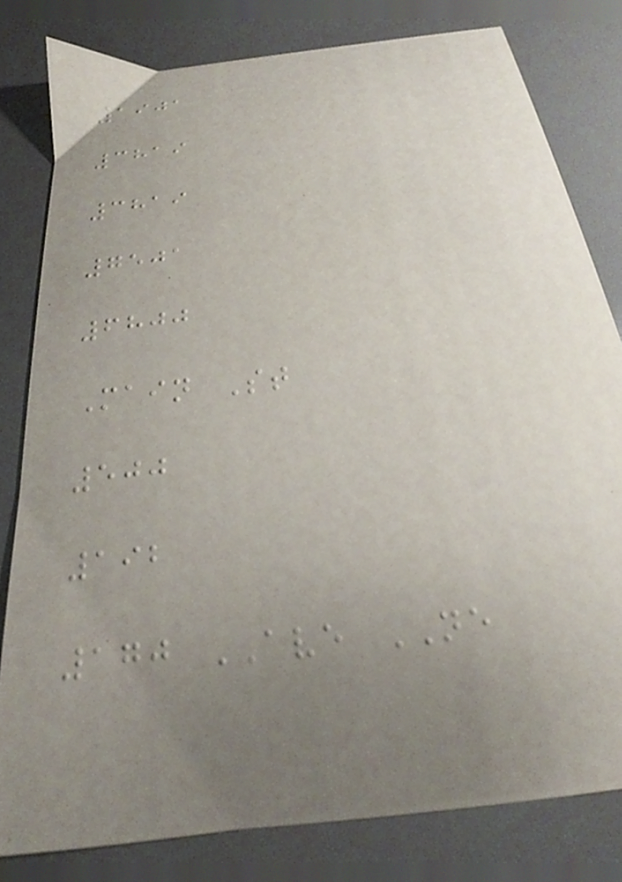1901
3819
3819
7501
6800
Main St
500
192
170 AVE NE
